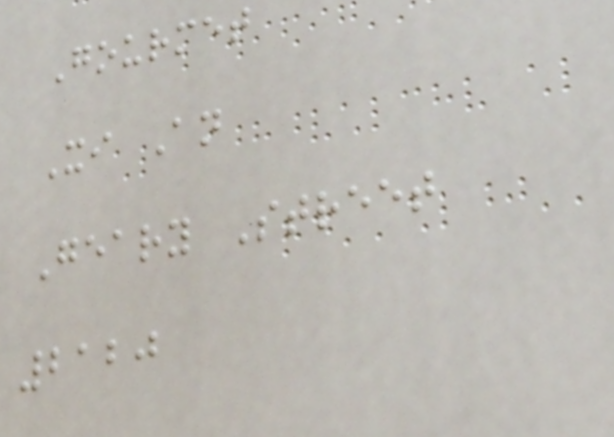Gourmet
Xi An
Geary Street
2120
